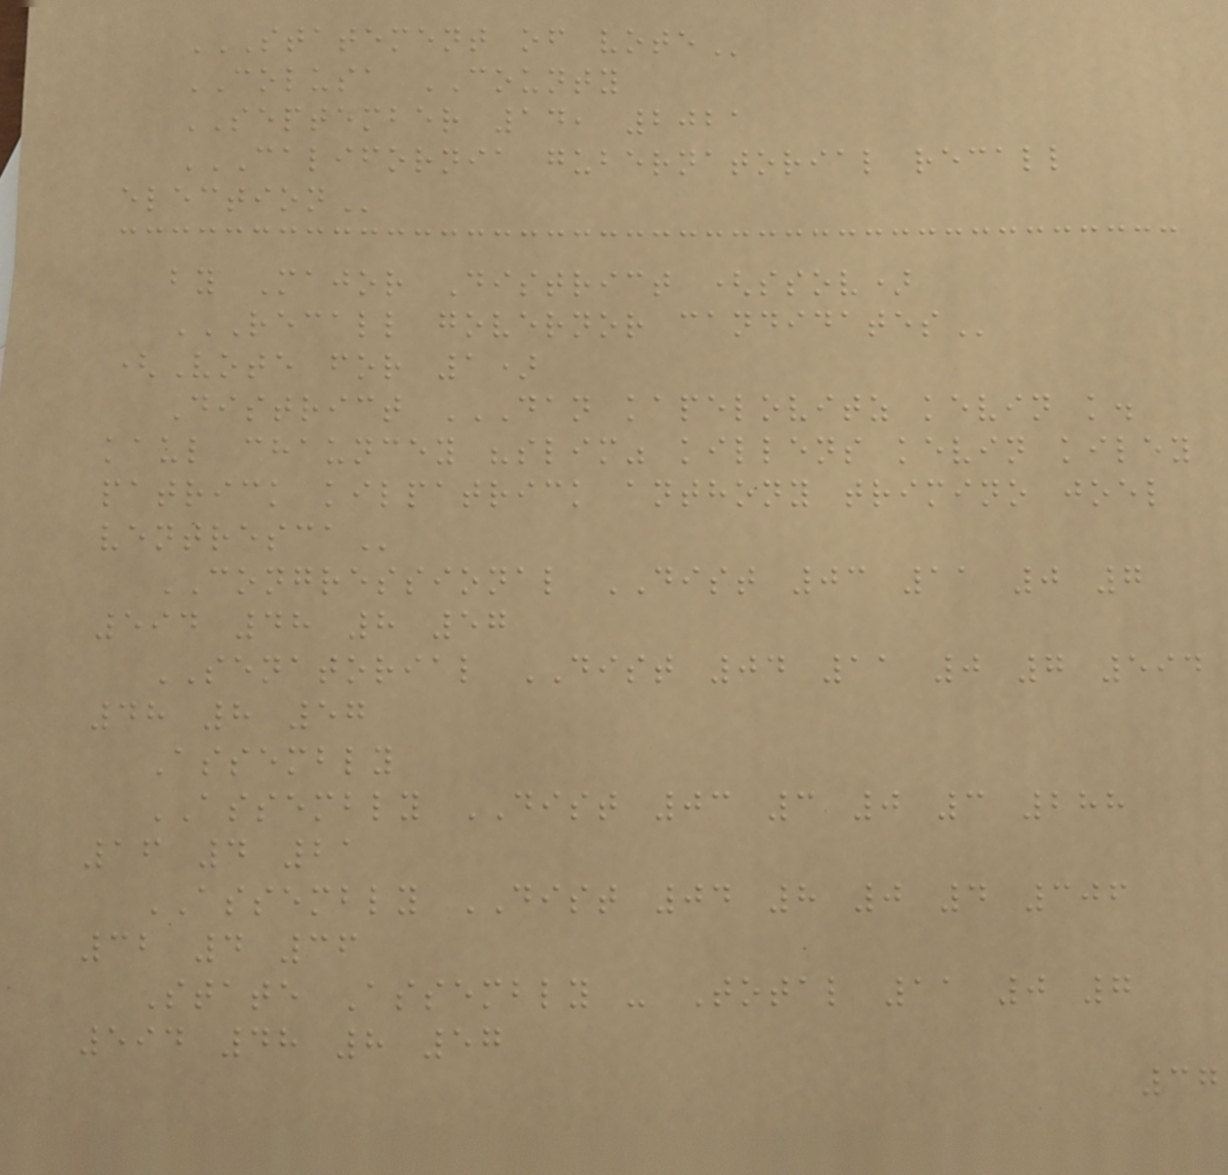STATEMENT OF VOTE
COLUSA COUNTY
SEPTEMBER 14, 2021
CALIFORNIA GUBERNATORIAL RECALL
ELECTION
by Major District (ssov)
RECALL GOVERNOR CANDIDATES
(Vote for 1)
District DAN KAPELOVITZ KEVIN K.
KAUL CHAUNCEY "SLIM" KILLENS KEVIN KILEY
PATRICK KILPATRICK ANTHONY TRIMINO JOEL
VENTRESCA
CONGRESSIONAL DIST 03 11 0 7
594 48 8 57
SENATORIAL DIST 04 11 0 7 594
48 8 57
Assembly
ASSEMBLY DIST 03 3 0 3 288
16 4 21
ASSEMBLY DIST 04 8 0 4 306
32 4 36
State Assembly - Total 11 0 7
594 48 8 57
37
